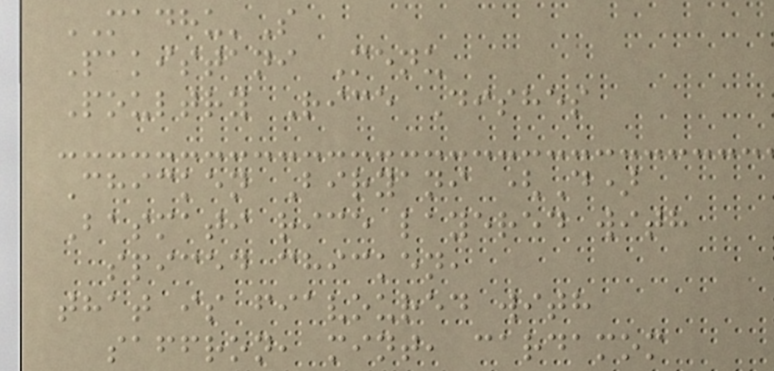MADHU'S
Pakistani Menu
Poultry Rice Dishes
Chicken Biryani (D)
Basmati rice layered with
spiced chicken,
that is fiavoured with
saffron, mint, cardamom
